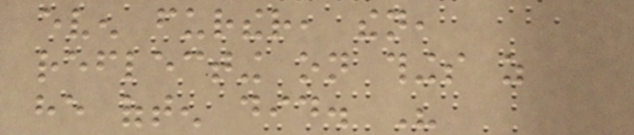even further, then,
reflecting on things as
he often did. His
